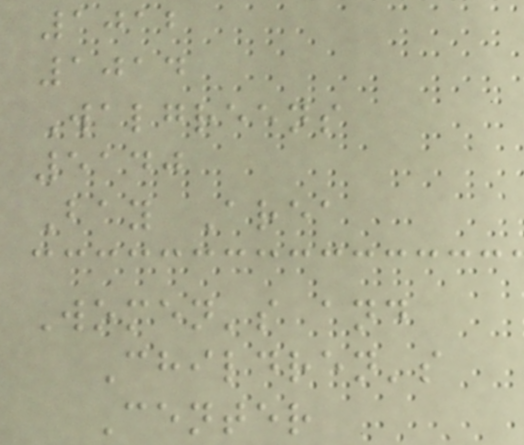1012
1014
Walgreens
5140
Bay Area
Women's and
Children's
Center
